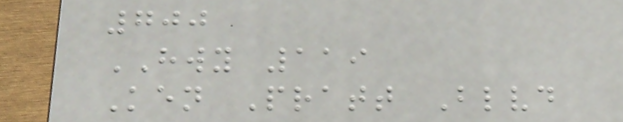700
HWY 119
Ken Pratt Blvd
